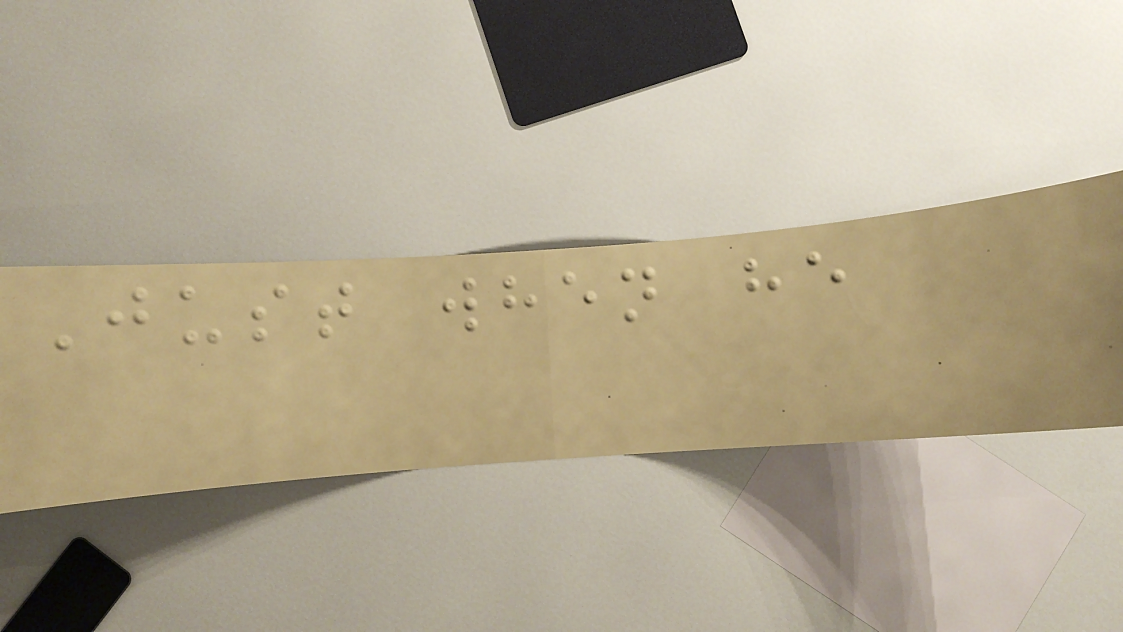Just when he
